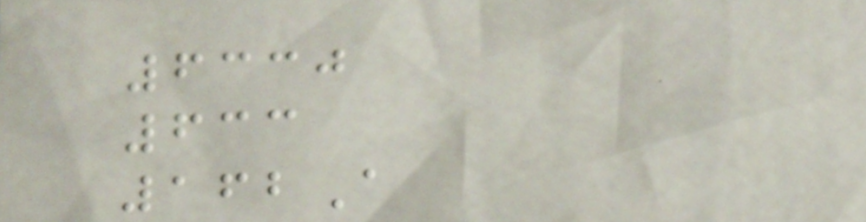6330
633
162A
